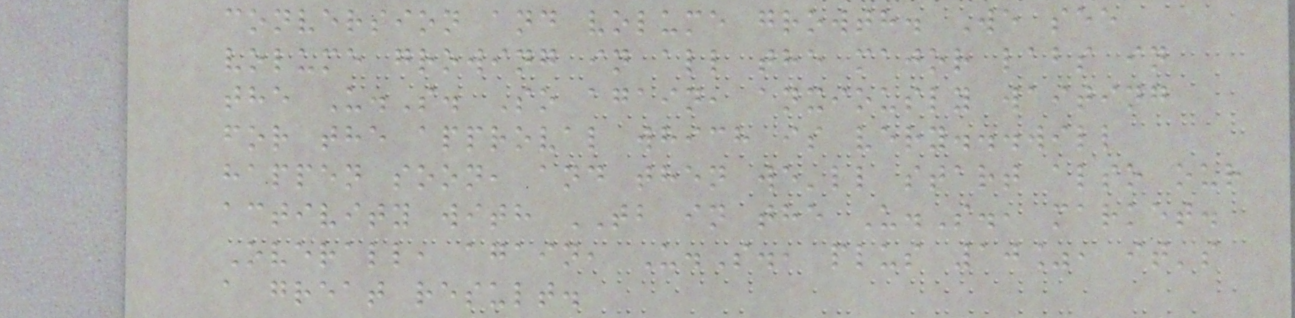conversion and volume growth. We see
volume growing in all the major labs in
the U.S. So again, anxiously waiting
for the approval which is very...will
happen soon, and then we'll start also our
activity with TB in the U.S., market.
Overall, again, U.S., plus 10%, it's
a great result.
